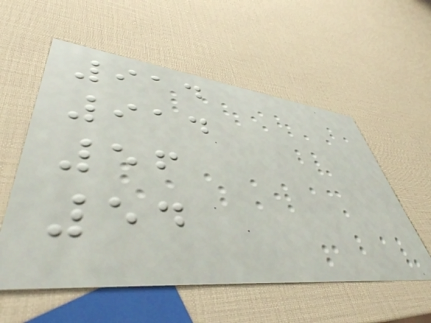914
914
56
54
